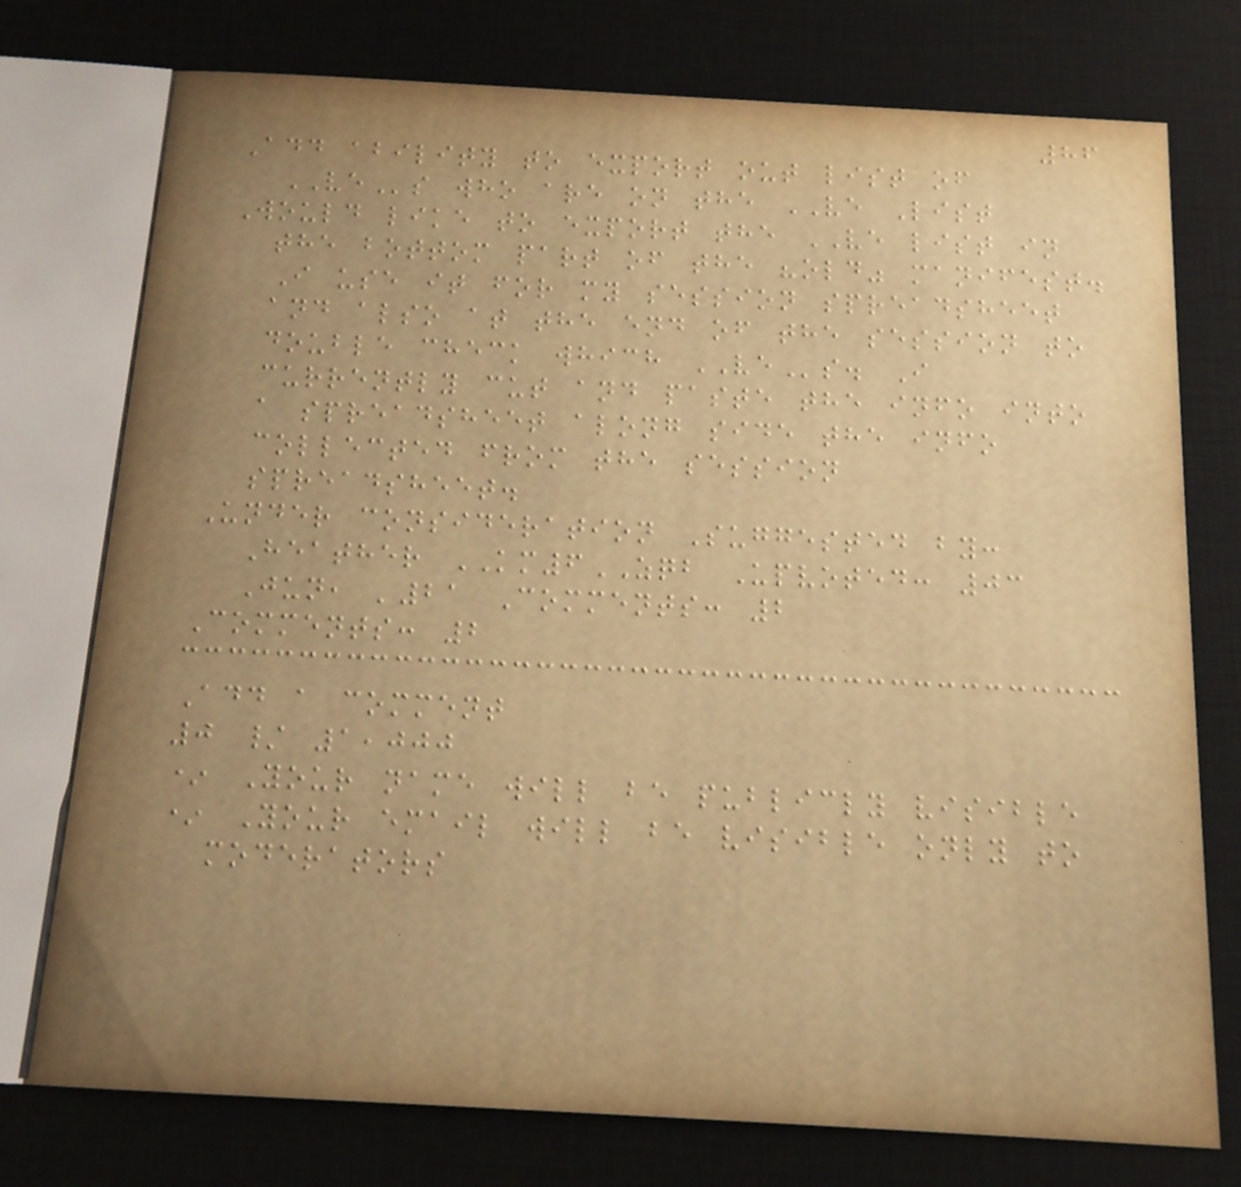86
Add ability to export out list of
VEs who are on the VE List
Would like to export the VE list in
the bottom part of the "old" manifest.
I use it for my session spreadsheet
and also at the end of the session to
double check which VEs. I
currently cut and paste the info into
a spreadsheet along side the info
collected from the session
spreadsheet.
Under consideration Suggested by:
Heather KM6ZQB Upvoted: 03
Jun, '21 Comments: 2
Comments: 2
Add a comment
0 / 1,000
* Your name will be publicly visible
* Your email will be visible only to
moderators
